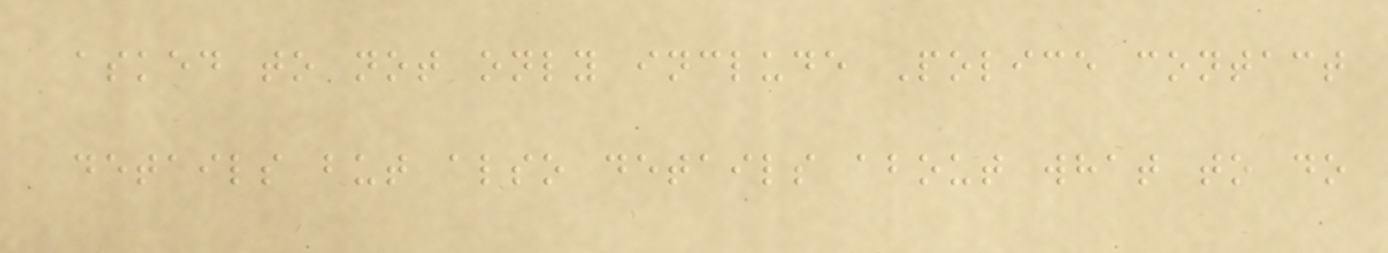asked to not only include Police contact
details but also details about what to do
